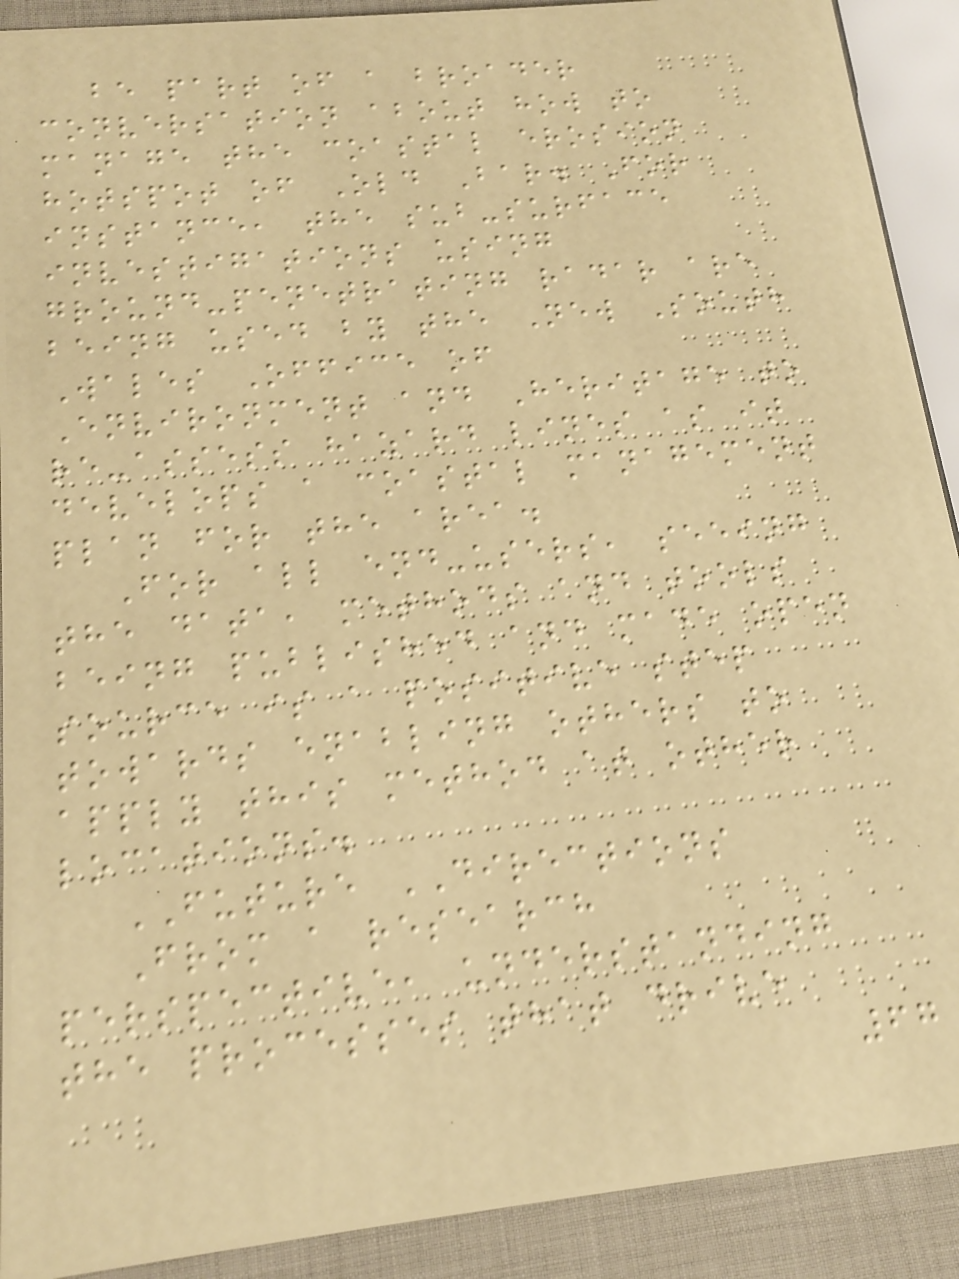be part of a broader
conversation about how to
manage the coastal erosion
hotspot of Old Bar. For
instance, the sub-surface
investigations using
ground-penetrating radar are
being used by the New South
Wales Office of
Environment and Heritage to
re-assess hazard lines as it
develops a coastal management
plan for the area.
For all end-users, seeing
the data, methods and tools
being published and made open
source is a positive step
towards enabling others to
apply this method at other
locations.
FUTURE DIRECTIONS
From a research
perspective, understanding
the processes that drive
67
